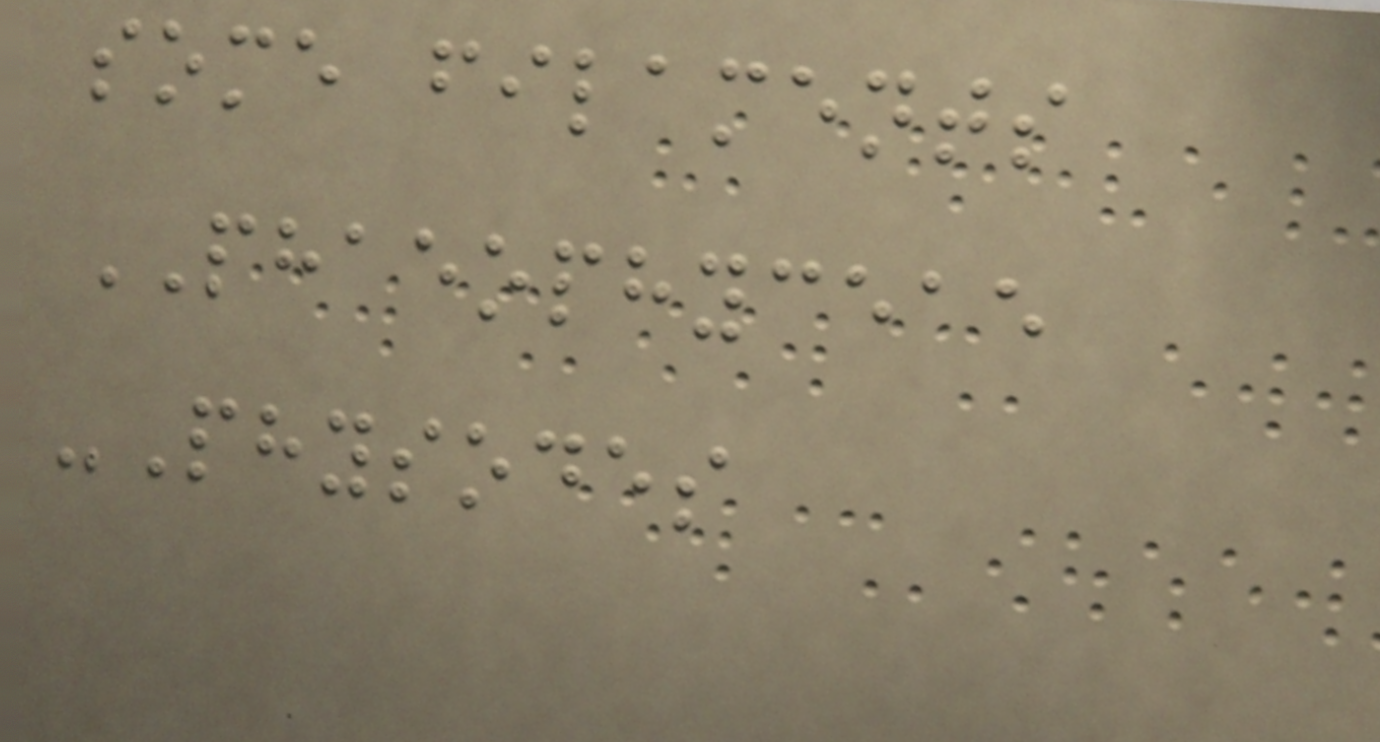some filaments
PHAEOPHYCEAE
-Physodes
